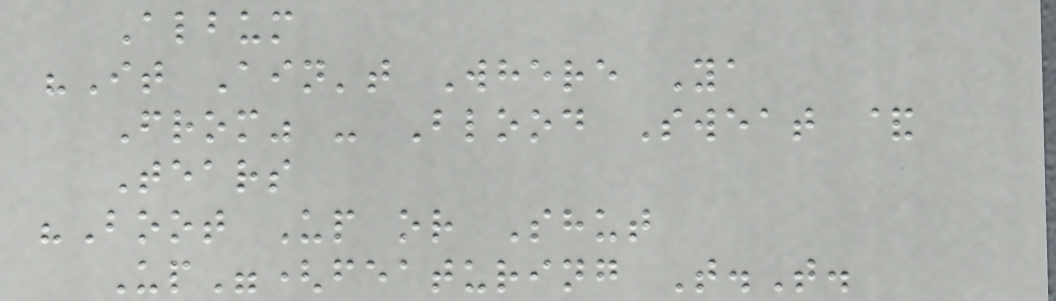Album
"It Ain't Where Ya
From" - Blood Sweat &
Tears
"Boot Up or Shut
Up"(featuring T.T.
